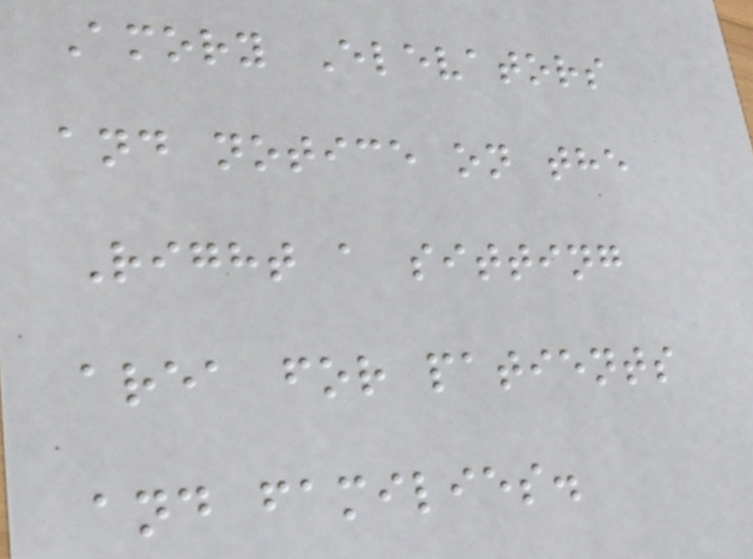Amory Elevators
and notice on the
Right a sitting
area for patients
and families.
